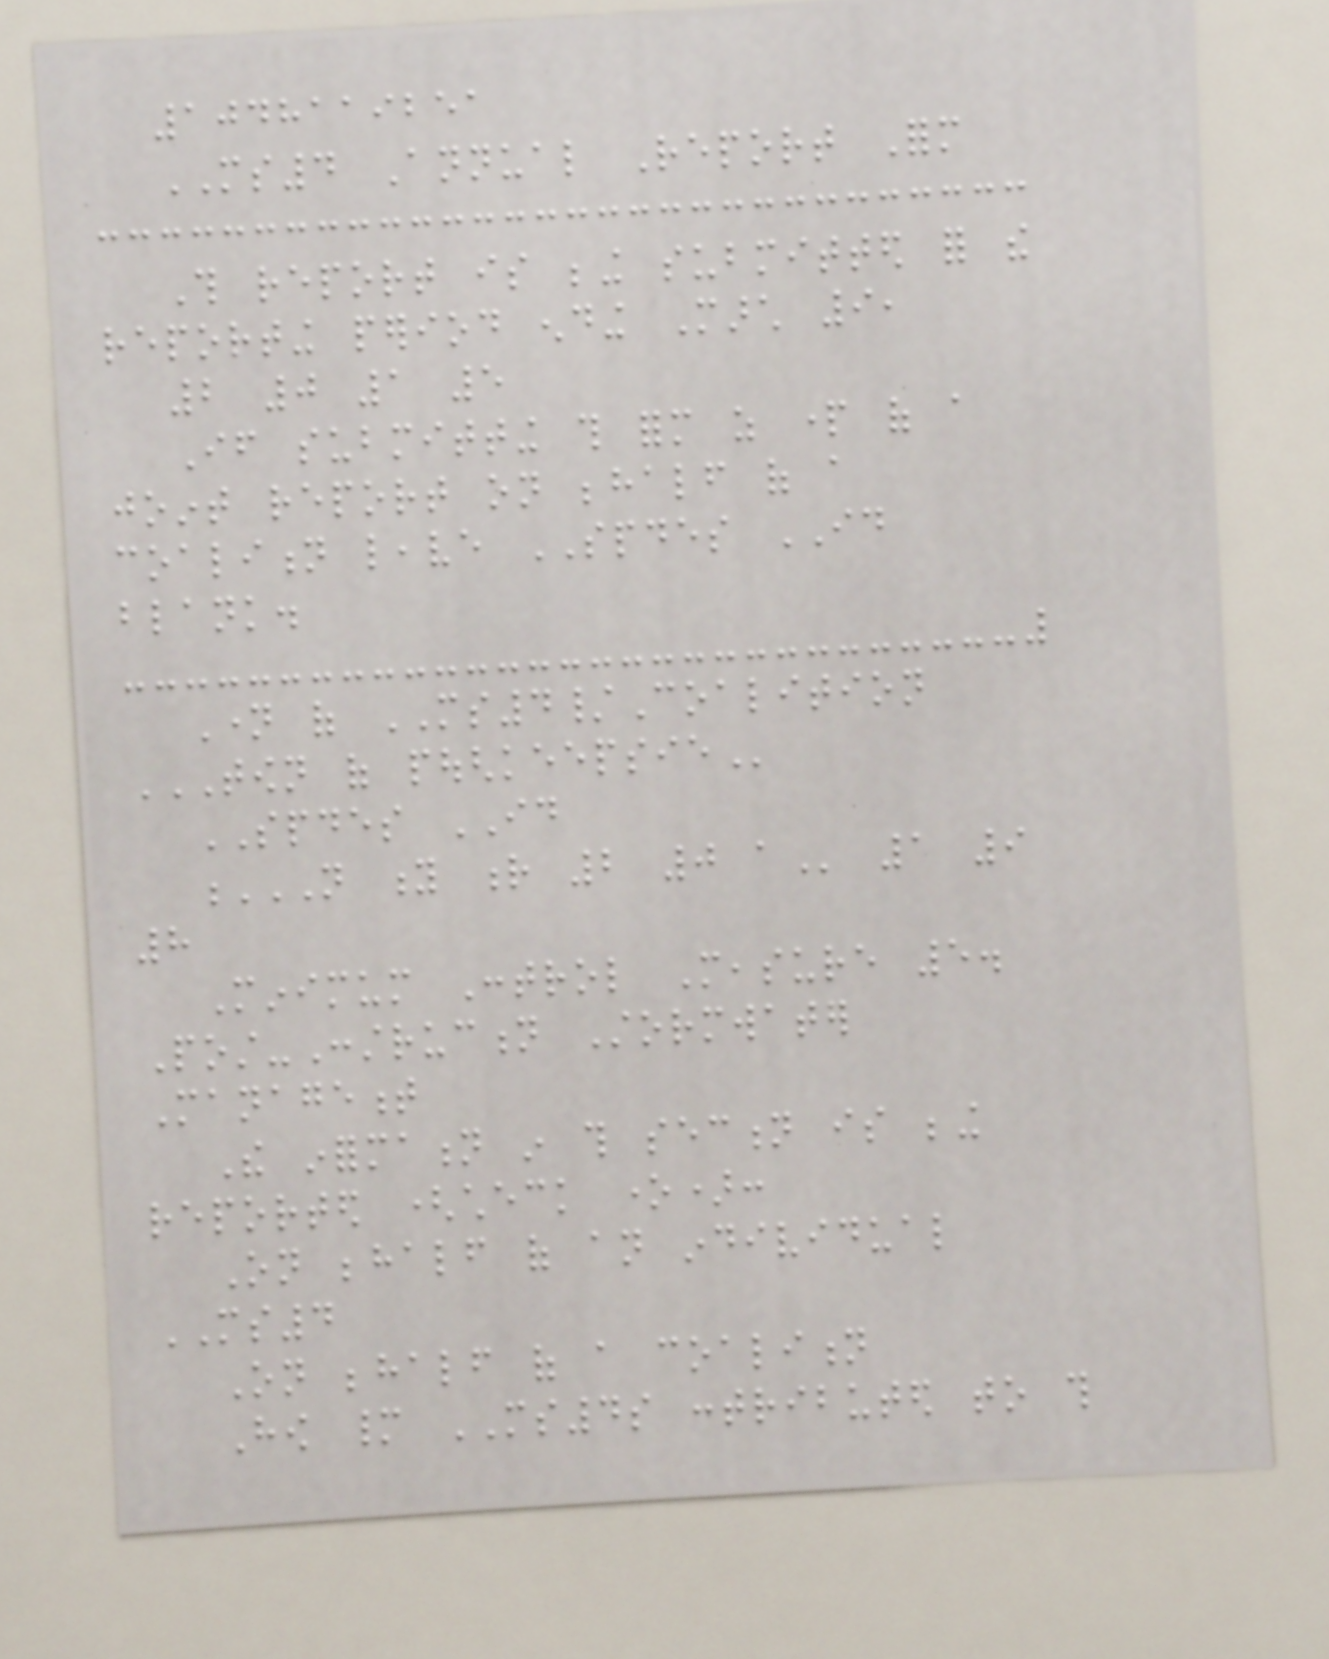1048119251
MS4 Annual Report Form
This report is being submitted for the
reporting period ending March 9,
2 0 1 5
If submitting this form as part of a
joint report on behalf of a
coalition leave SPDES ID
blank.
Name of MS4/Coalition
TOWN OF POUGHKEEPSIE
SPDES ID
N Y R 2 0 A 1 9
8
Minimum Control Measure 5.
Post-Construction Stormwater
Management
The information in this section is being
reported (check one):
On behalf of an individual
MS4
On behalf of a coalition
How many MS4s contributed to this
